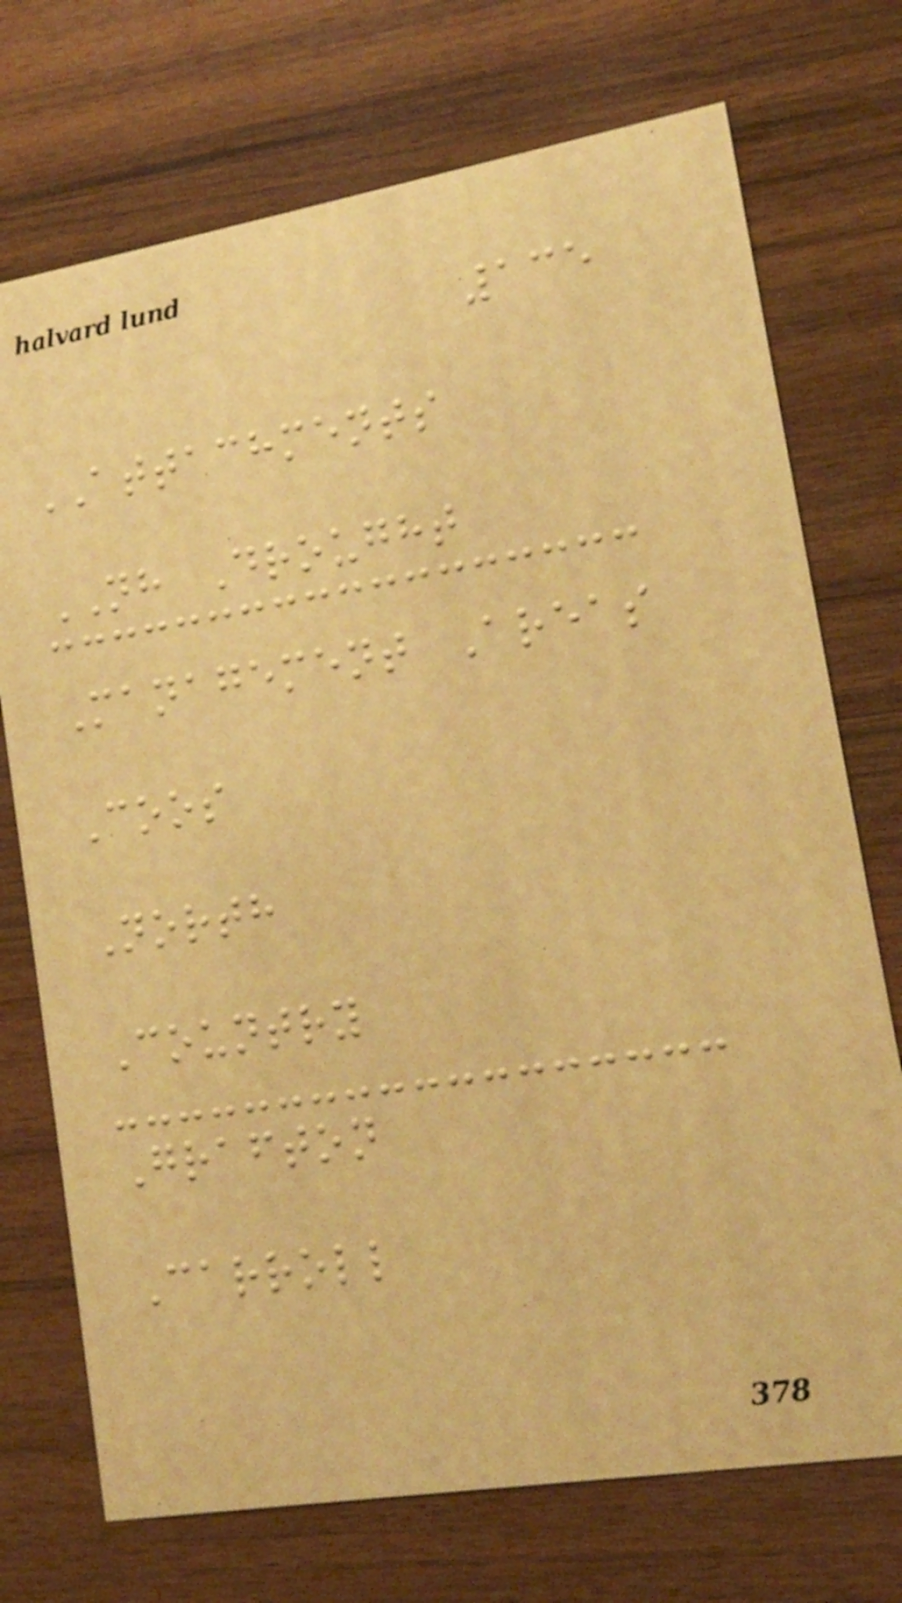135
ATTACHMENTS
NH Drought
Management Areas
Coos
North
Country
Grafton
Carroll
